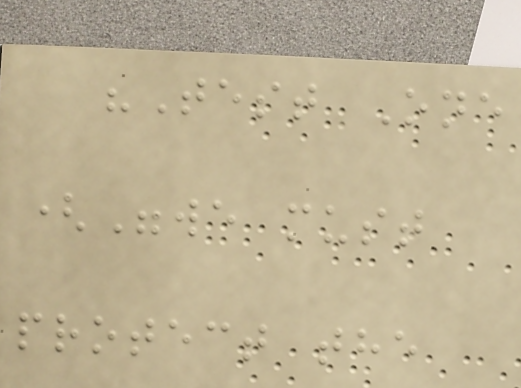"Test One
("we must
protect the
